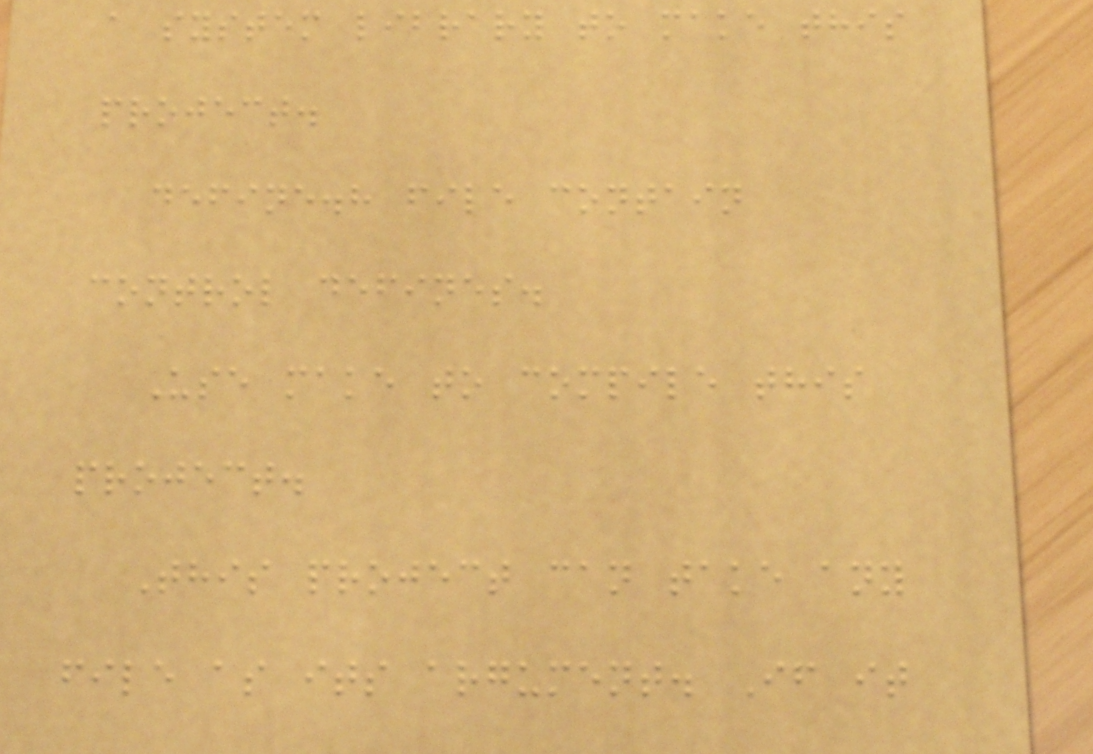a system library to make this
project.
define.h file contain
control defines.
Use make to compile this
project.
This project can take any
file as its argument. If it
